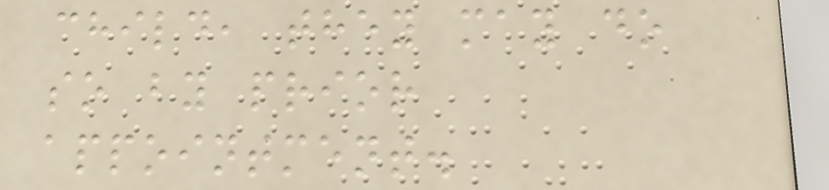child, they may do
so by prior
appointment.
